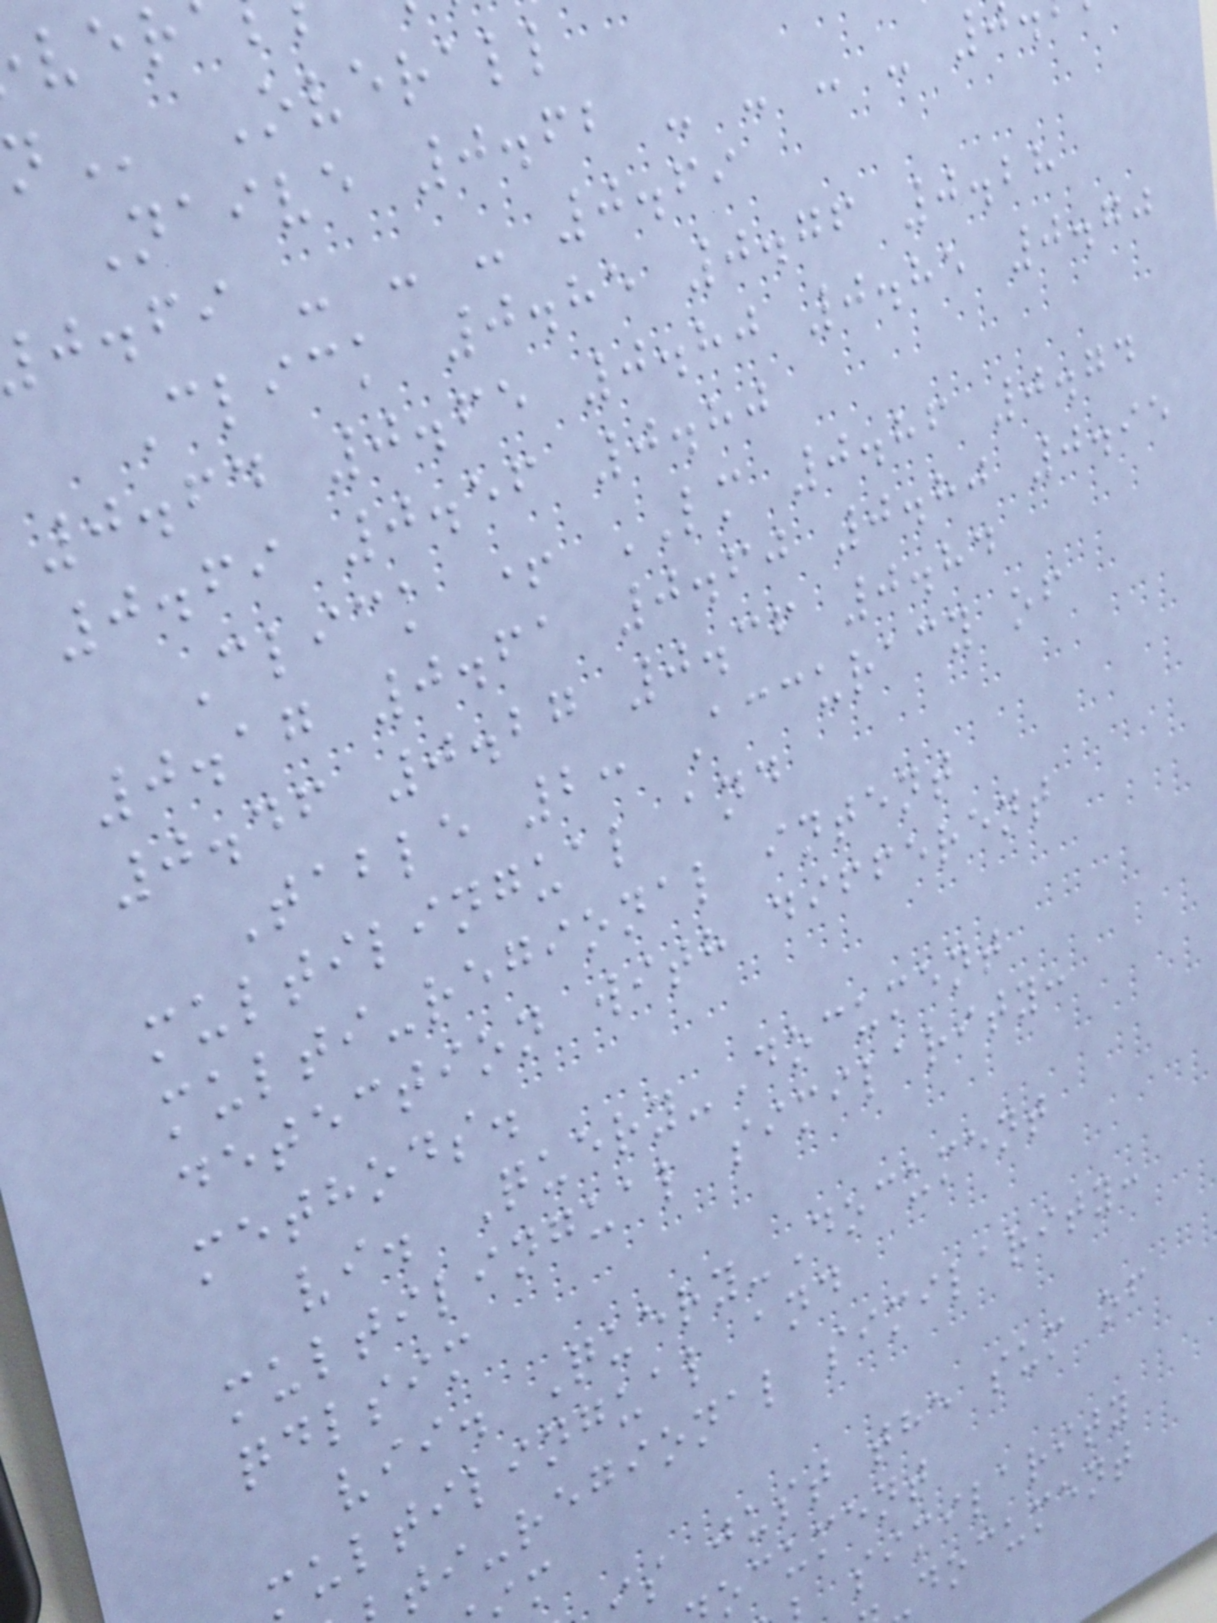Overall
Naive 0.62 - - - - 0
j.fi - - - 0.69
Click 0.85 0.76 0.28
0.64 0.65 0.80 0.85 0.70
0.69 0.56 0.80
Click + LM 0.86 0.74
0.17 0.61 0.60 0.80 0.95
0.46 0.27 0.36 0.84
Table 2: Accuracy of
multilingual and
multi-regional intent
detection with different
methods.
vi. Query-Document
multilingual similarity:
qdlsim
vii. Query-Document
multilingual and
ti-regional similarity:
s just the sum of
ocument
similarity
document
